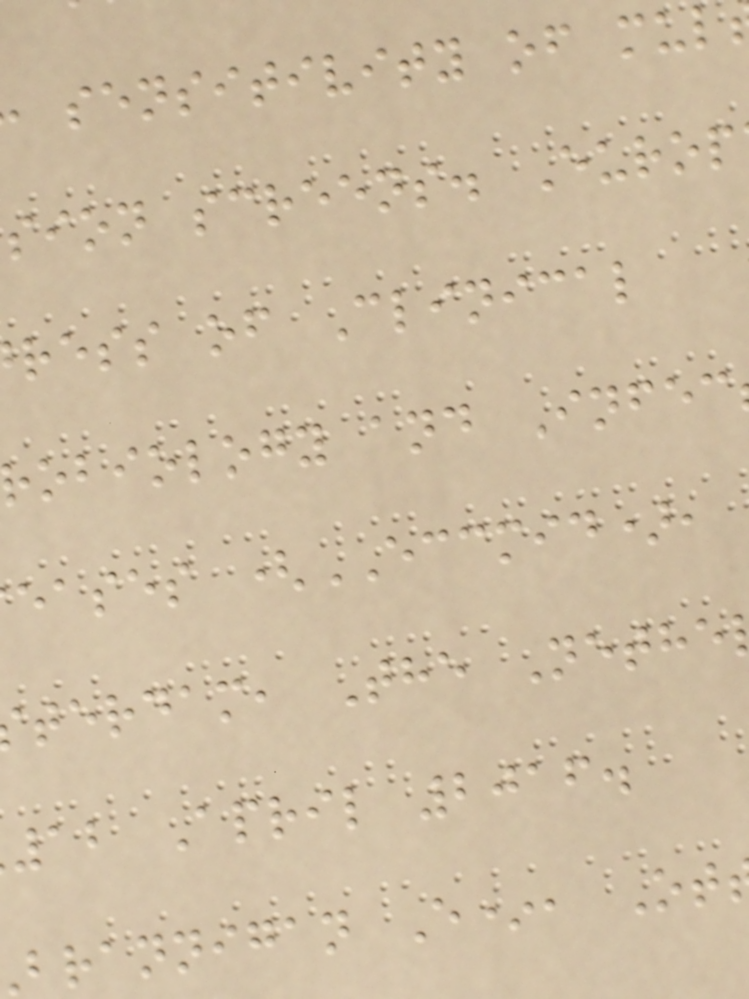sensitivity of mul
sion screens. Europ
ress of Clinical
obiology and Infec
eases (ECCMID),
terdam, The Nethe
12 April 2016.
brannigan E*, Ot
